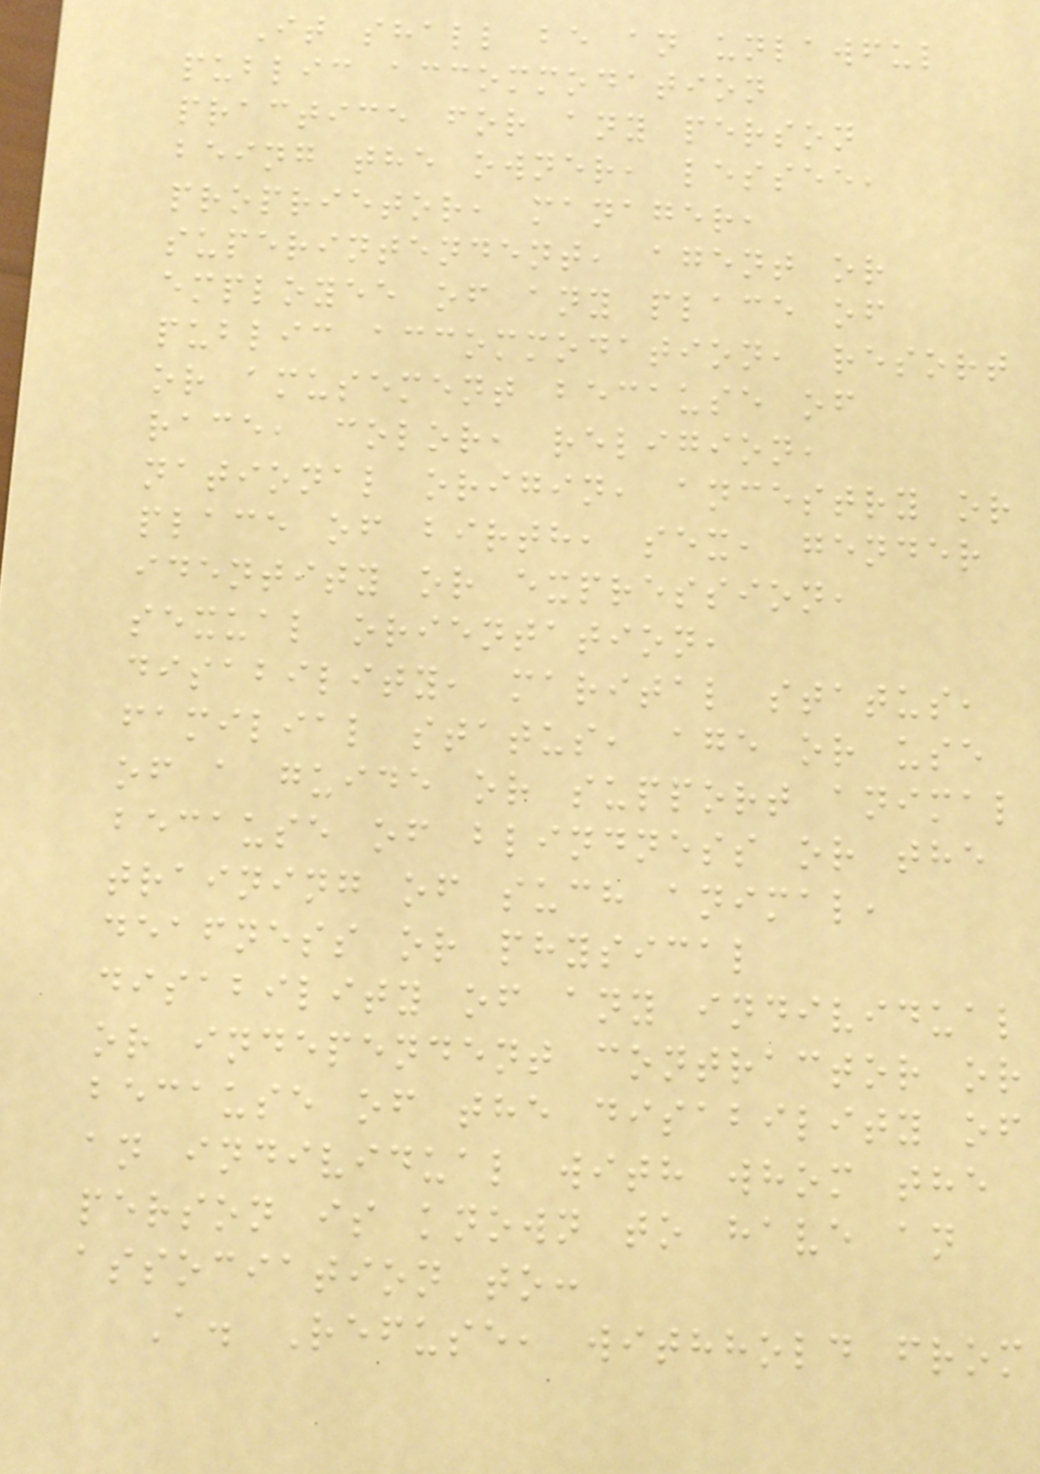It shall be an unlawful
public accommodation
practice for any person
being the owner, lessee,
proprietor, manager,
superintendent, agent or
employee of any place of
public accommodation, resort
or amusement because of
race, color, religion,
national origin, ancestry or
place of birth, sex, gender
identity or expression,
sexual orientation,
disability, marital status,
familial status, age or use
of a guide or support animal
because of blindness or the
training of such animal,
deafness or physical
disability of any individual
or independent contractor or
because of the disability of
an individual with whom the
person is known to have an
association to:
A. Refuse, withhold from
